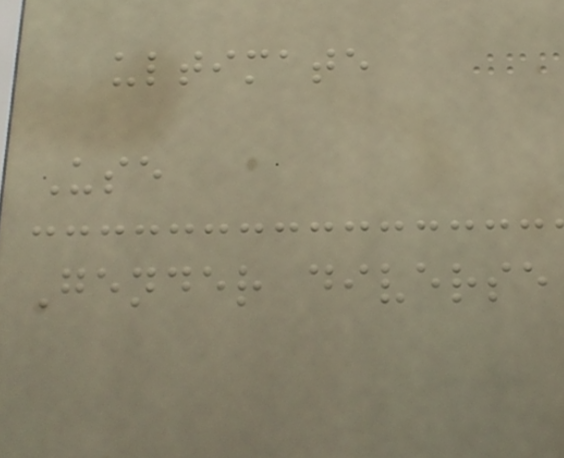ultimate
Use
Gender diverse
